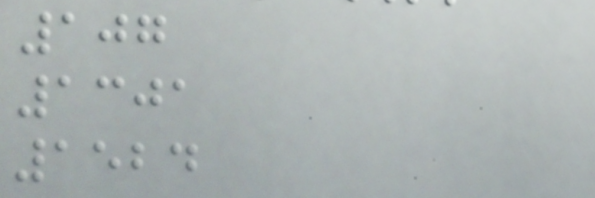107
1301
1524
